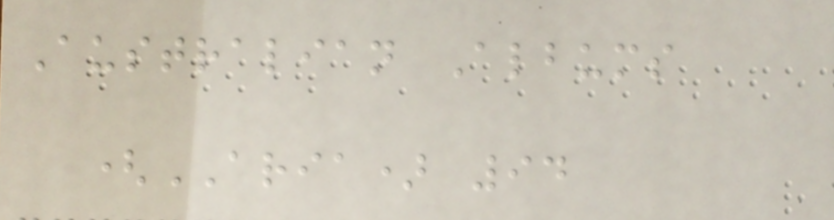Australian Albums
(ARIA) 94
